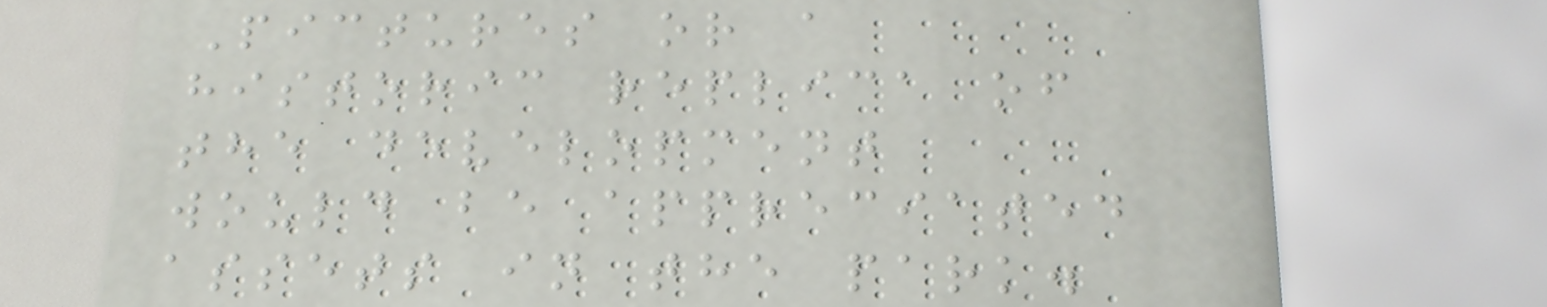Pictures or a
historic replica of
the development
would be appreciated
assets in the park.
